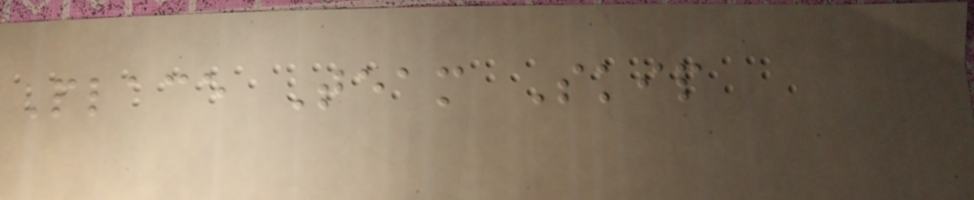Place Team Skip
